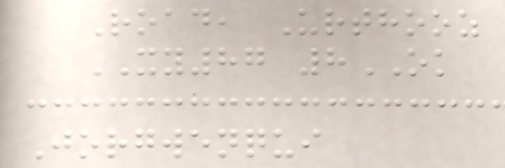Road, Urthooz
XY87 8OK
Jorgwenqui
